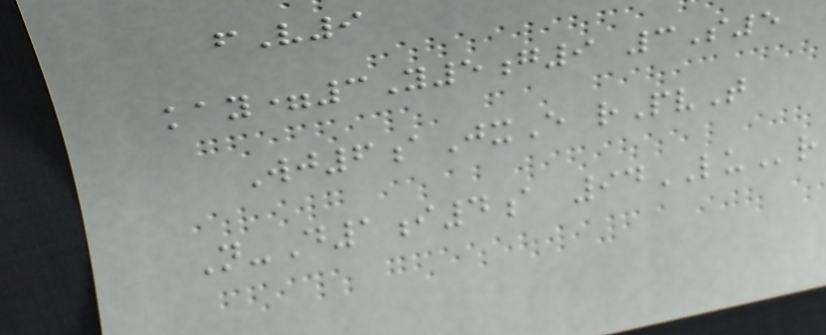fV9
kay=3Y5g9 3S5
Wj6aJxE rPvT
N-D1i4a 94LUr
